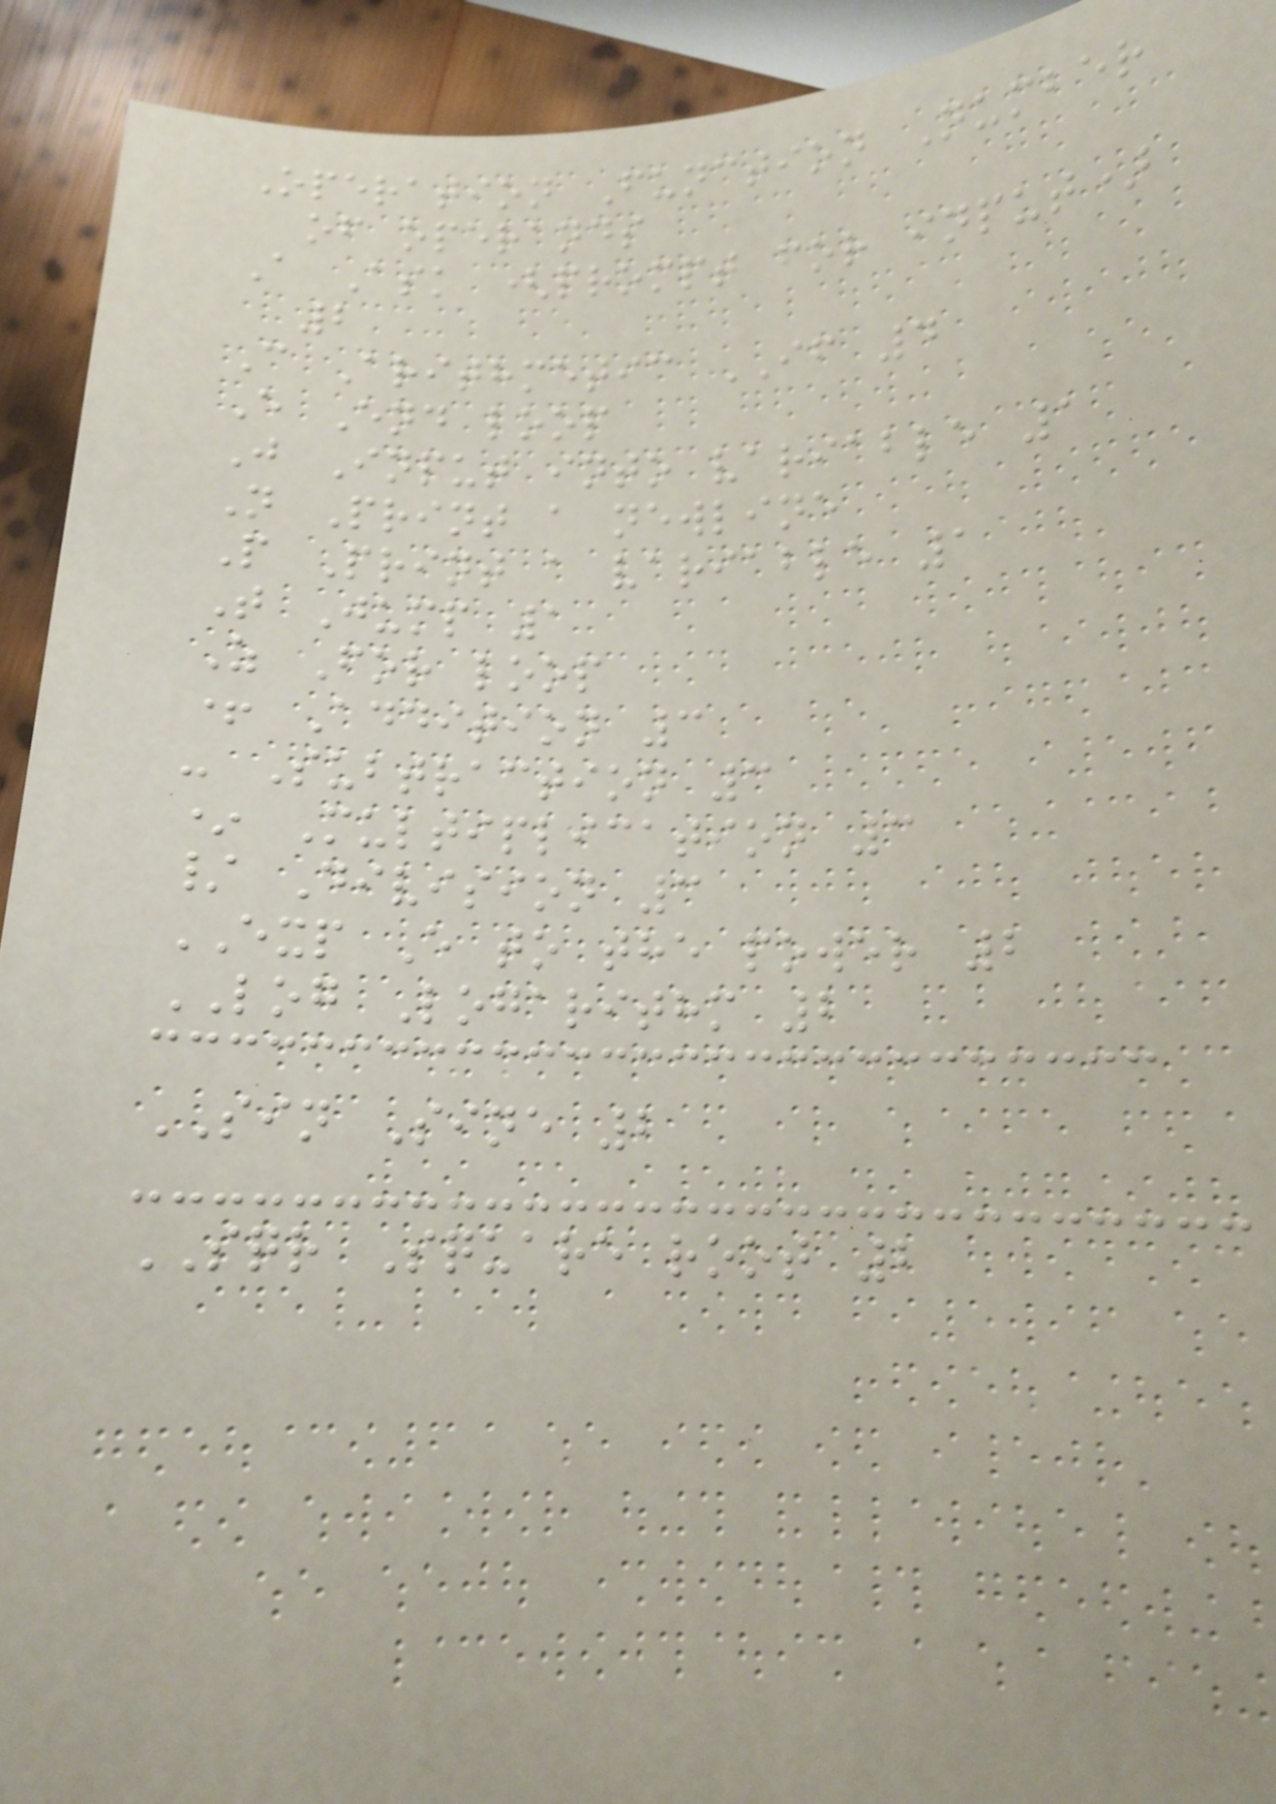Operation Function Number
of operands
A Ask (prompt for input)
2
C Arithmetic IF 4
E End loop
J Input into variable 1
N Print a newline
P Print a variable 1
T Jump 1
Z For loop
+ Addition 3
- Subtraction 3
* Multiplication 3
/ Division 3
EXP E to the power 2
LOG Logarithm 2
SIN Sine 2
SQR Square root 2
